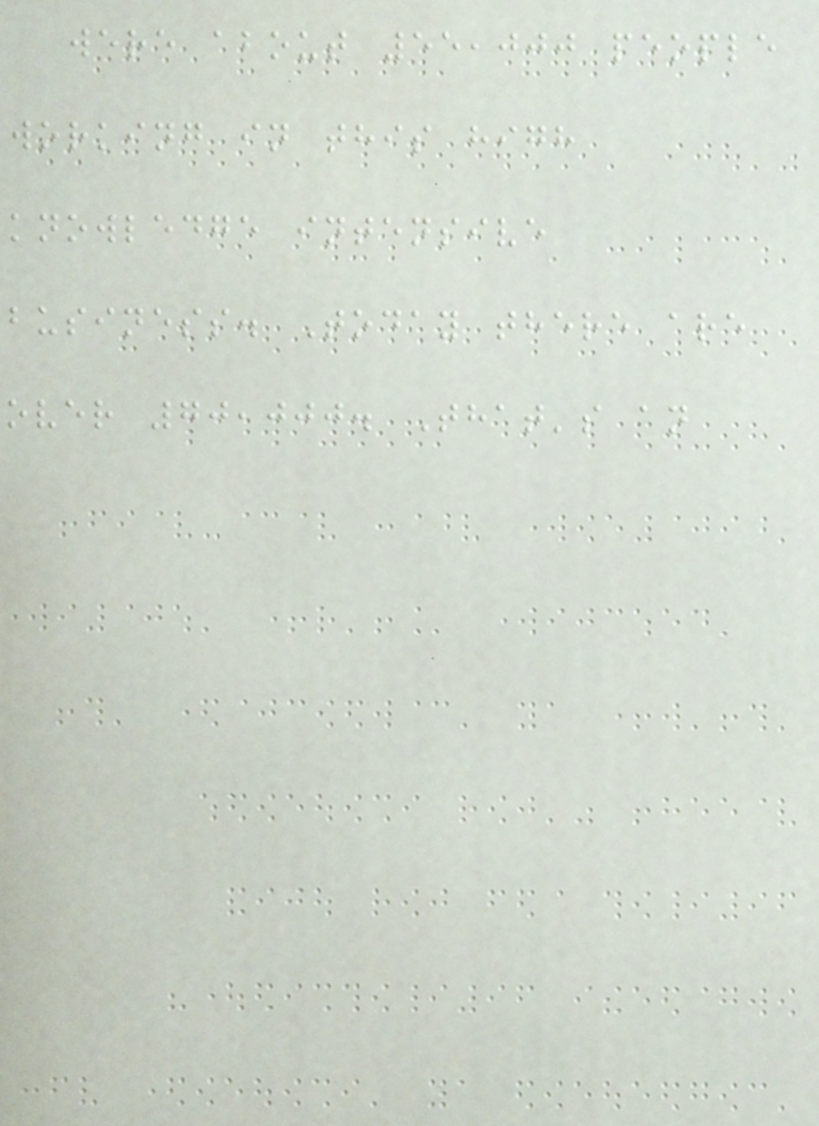were about 55,000 people
working in this high
knowledge intensive
business. Today there are
over 70,000. That's an
